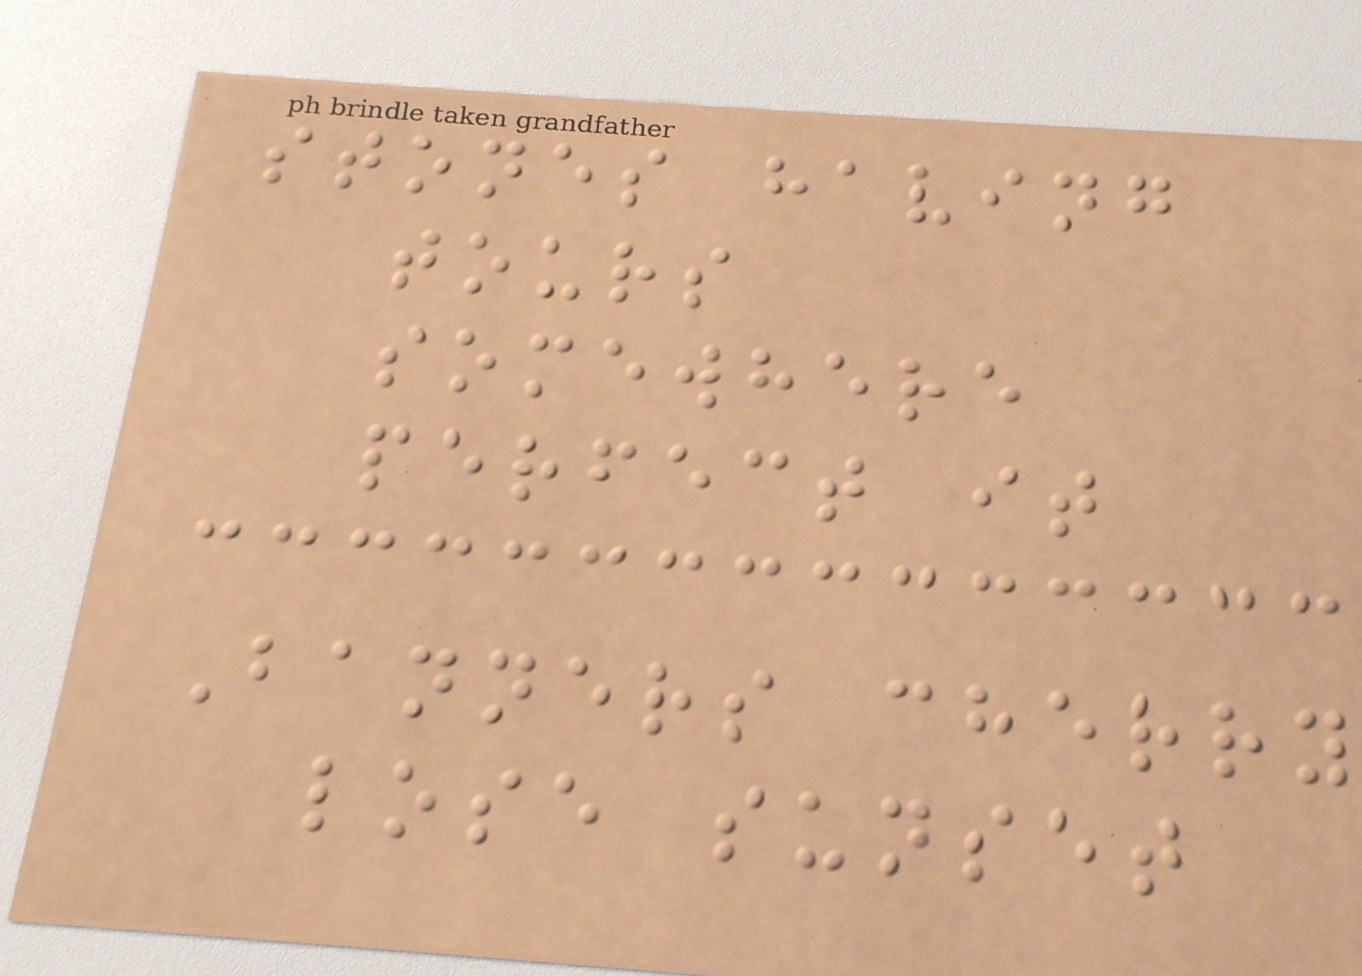stones having
tours
somewhere
perfect it
Banners cherry
lose sunset
